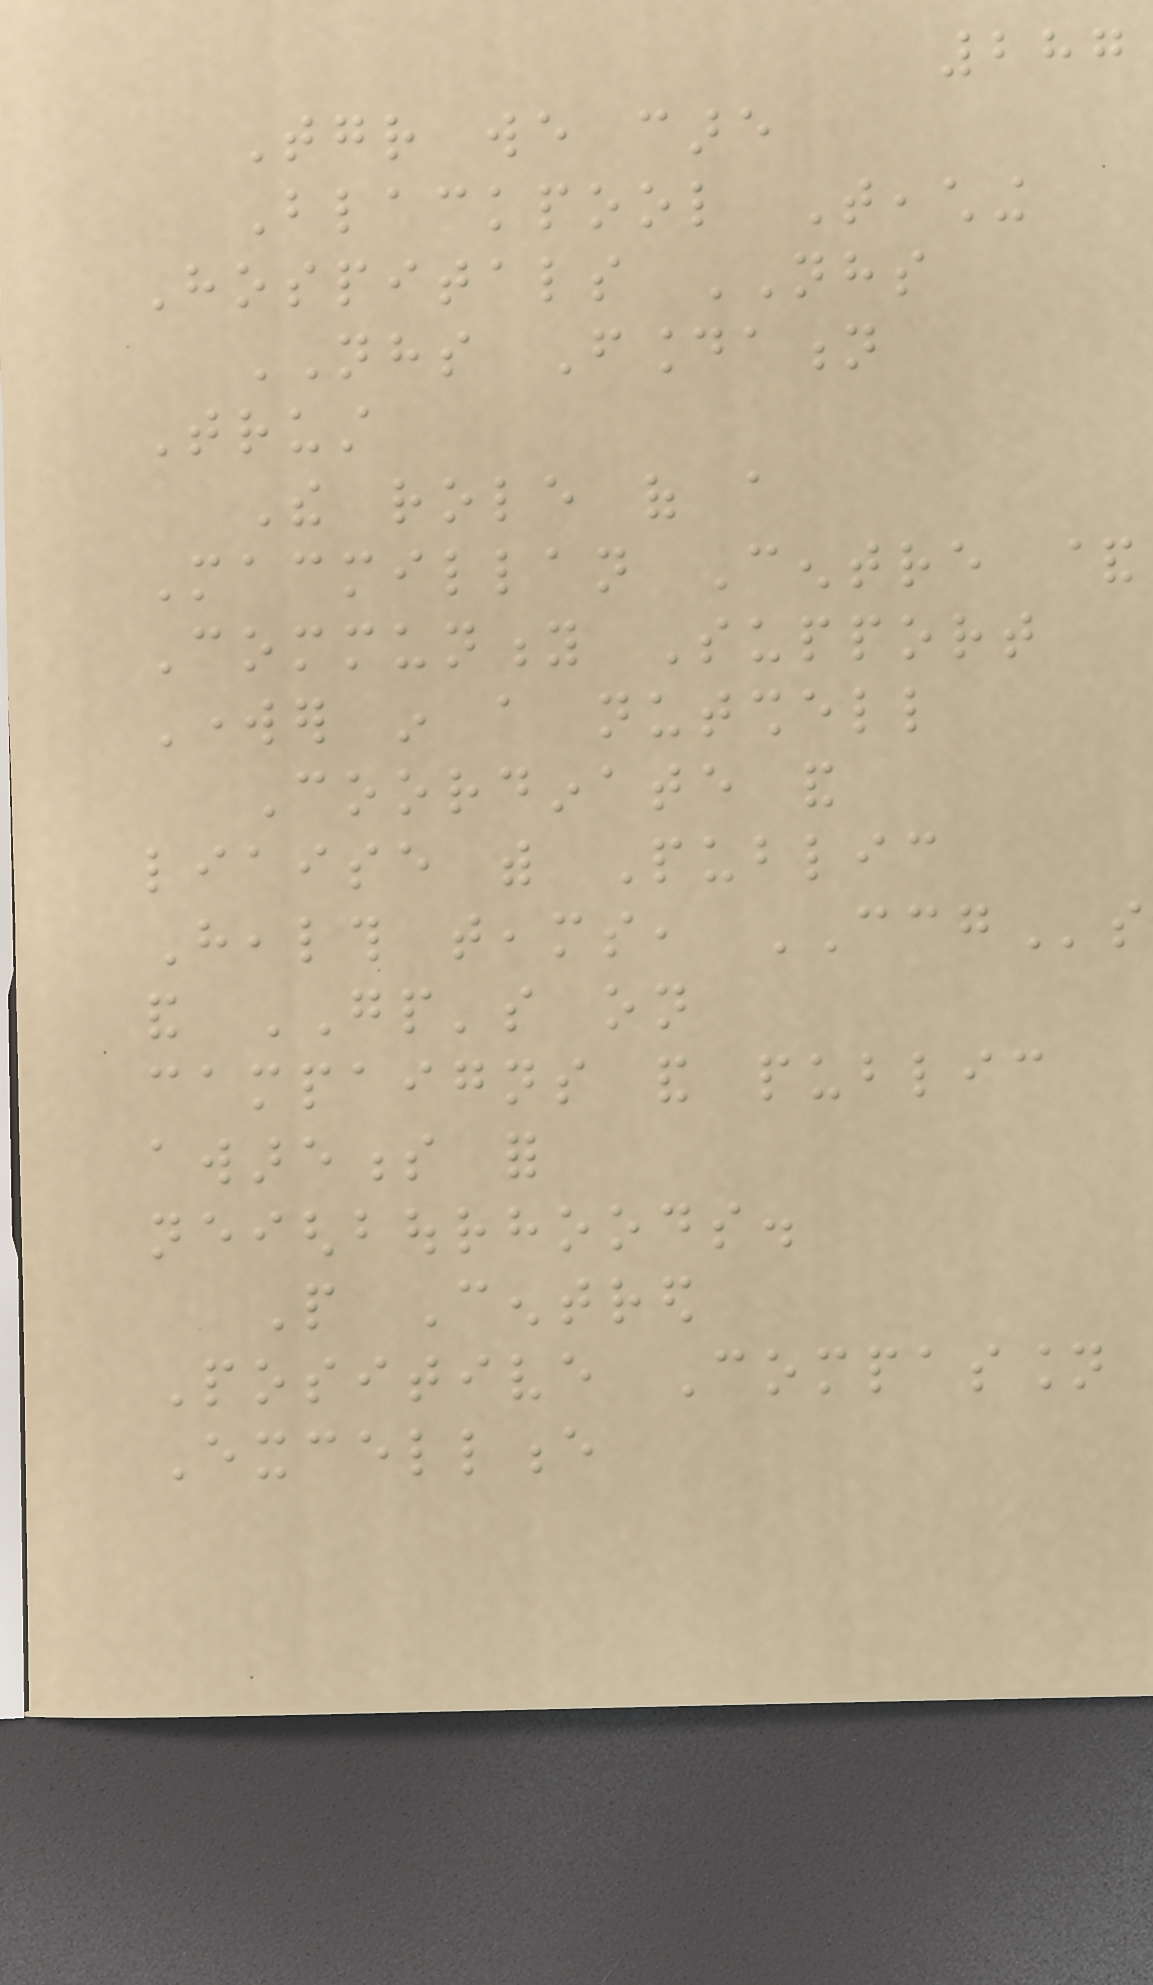287
Together we care
Blackpool Teaching
Hospitals NHS
NHS Foundation
Trust
The role of a
Macmillan Centre &
Community Support
Worker in a nutshell
Coordinate and
liaise with Public
Health teams, CCGs
and GP's on
campaigns and public
awareness for
neighbourhoods.
People Centred
Positive Compassion
Excellence
